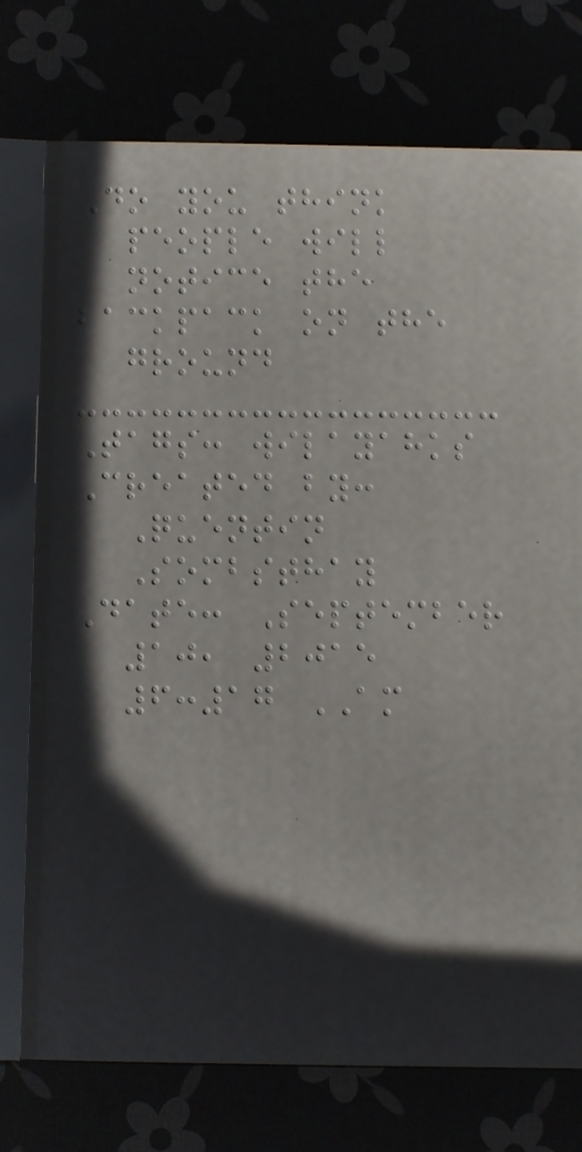Do you think
people will
notice the
backpack on the
ground
Tags: wilayahks
Created by:
Quentin
Sombsthay
Date: September
10, 2015
6:17 AM
